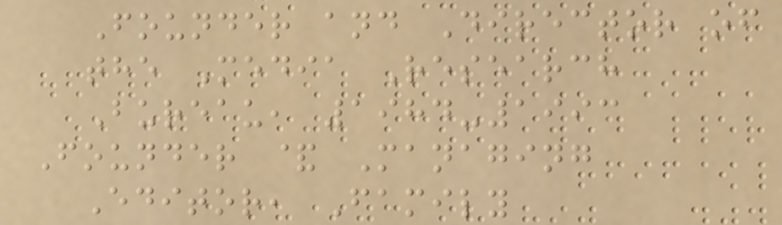Founder and Director of
the Media Research
Bureau, 1984-1993
Founder & Managing
Editor, Family
